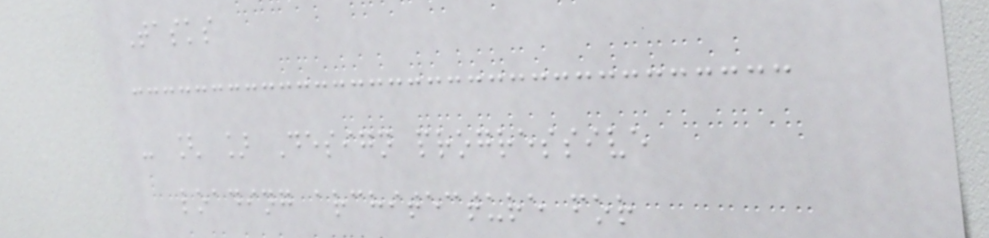Tasks
- [ ] Design progressive
loading architecture for
